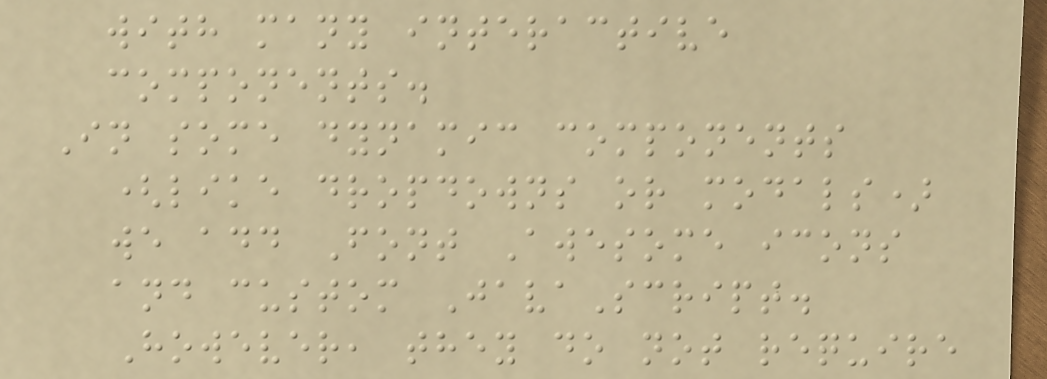with many interactive
components.
In some dynamic components
(like dropdowns or modals)
we add Font Awesome icons
and custom JavaScript.
However, they do not require
